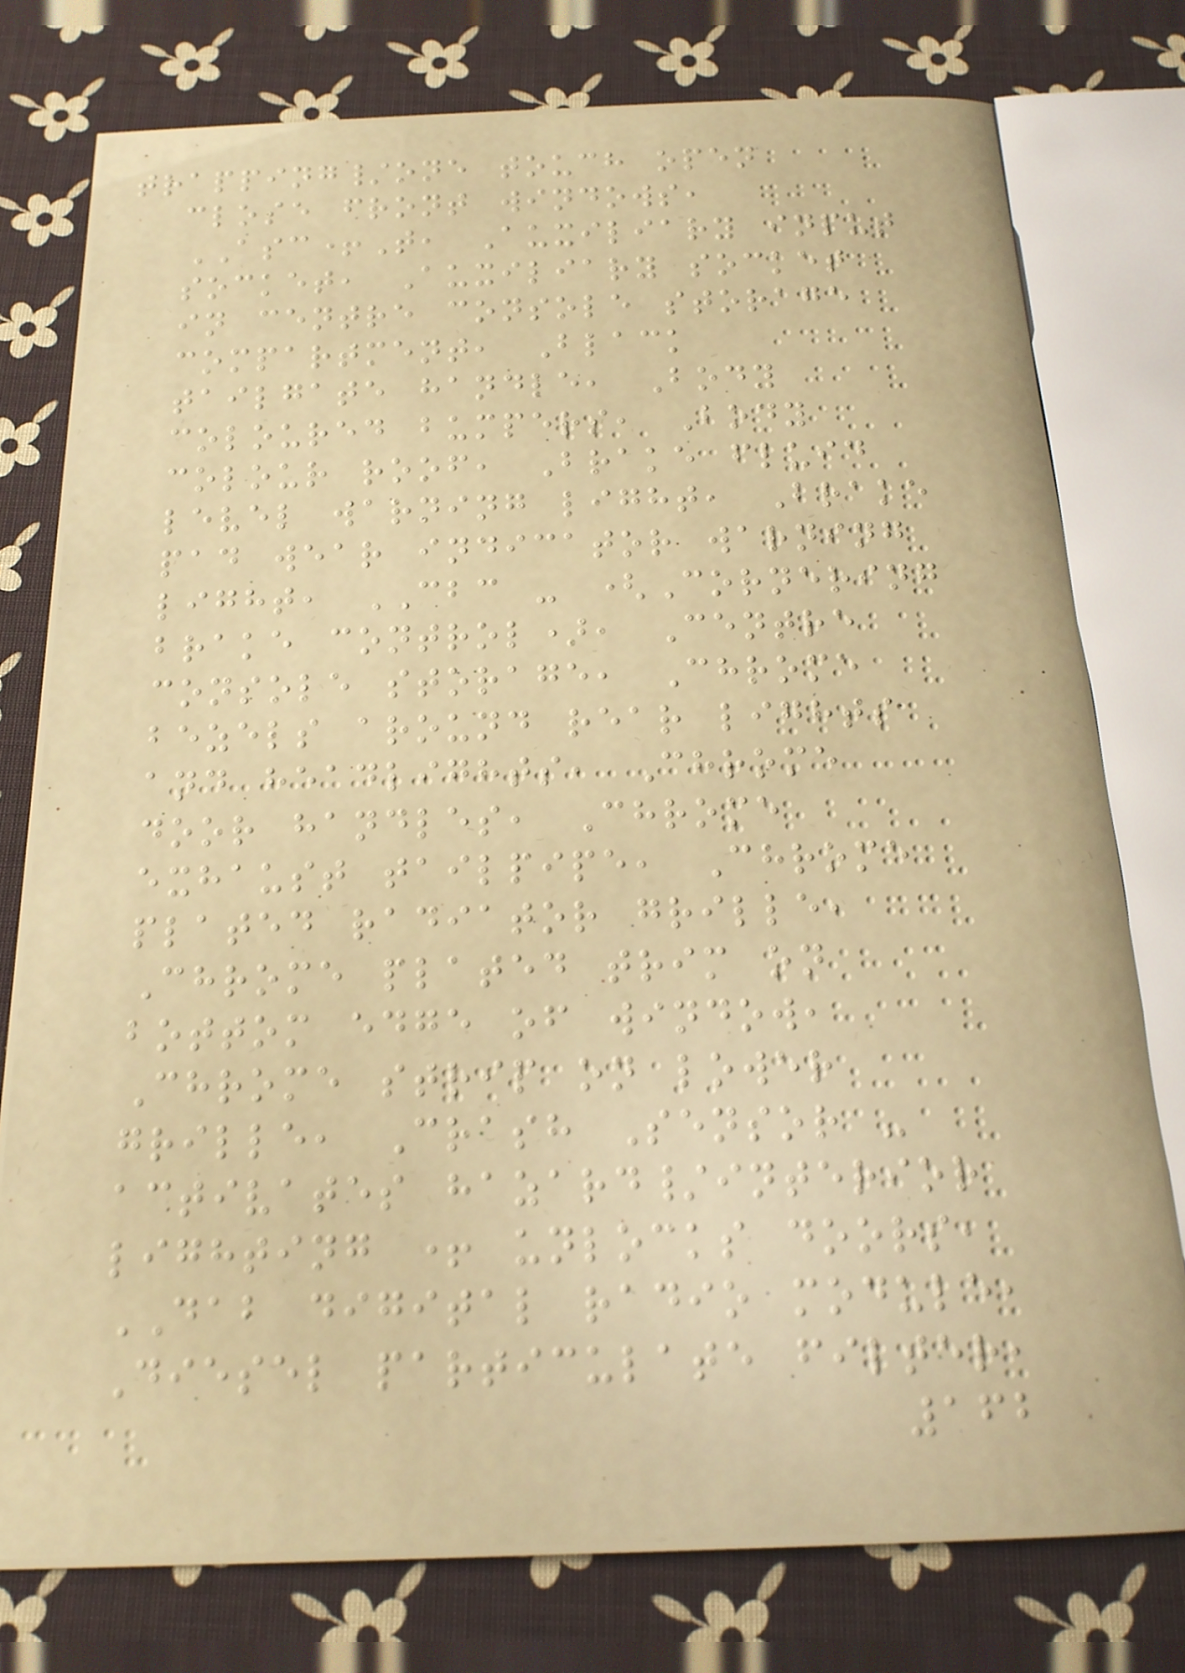trapping/one touch open
close front windows,
ASC+T, Auxiliary input
socket, Auxiliary socket
in centre console storage
compartment, Black
tailgate handle, Body
coloured bumpers, Body
colour roof, Brake fluid
level warning light, Brake
pad wear indicator warning
light, CBC - (Cornering
brake control), Centre
console storage, Chrome
bezels around rear lights
and headlights, Chrome
door handles, Chrome
exhaust tailpipe, Chrome
plated radiator grille,
Chrome plated trim on
bottom edge of window,
Chrome strip on lower
grille, Crash Sensor -
activates hazard/interior
lighting + unlocks doors,
DAB digital radio module,
Diesel particulate filter,
162
